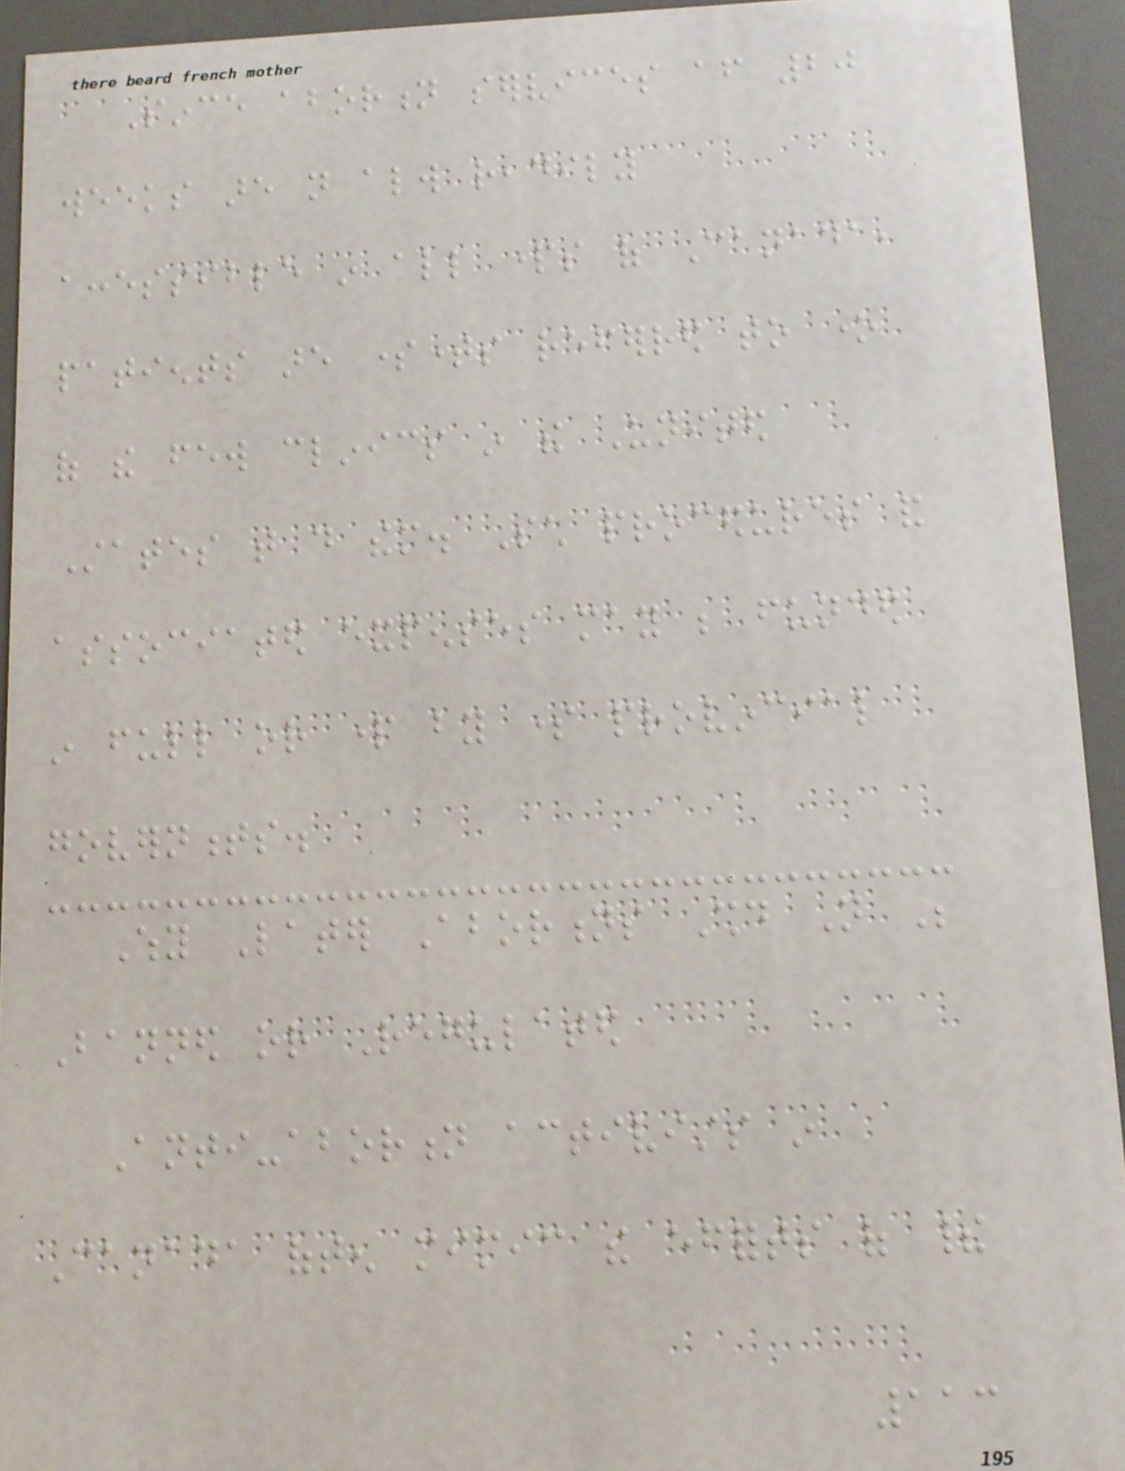Since abortion services after 20
weeks are not always readily
accessible in all parts of Canada,
patients are sometimes referred to one
of the few clinics in the United
States that do them. Such procedures and
associated expenses may be funded
in full or part by some provincial
governments.
Why Later Abortions Should Not Be
Banned or Regulated
Anti-abortion activists in
Canada often mimic the efforts of their
113
